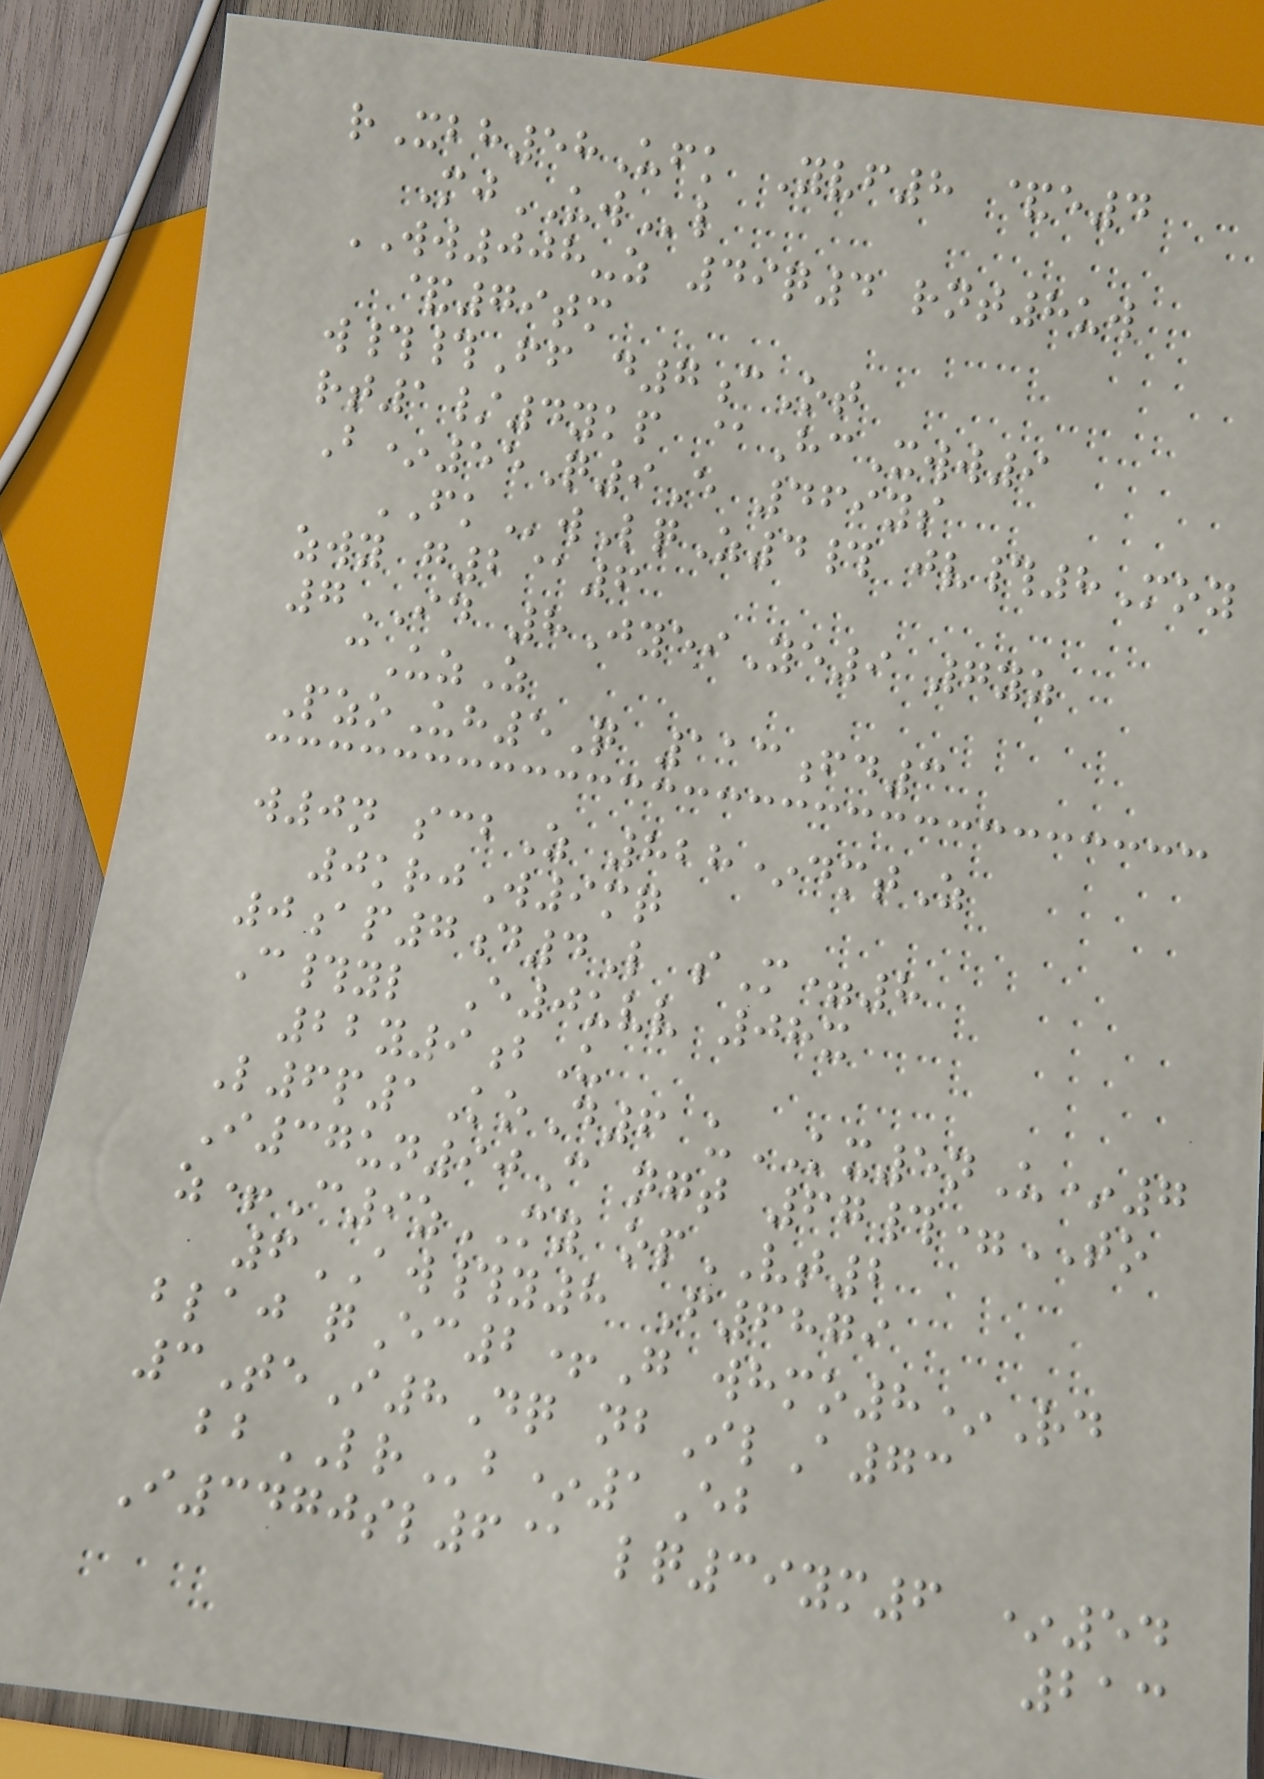rXbh58Ufk Yvf8 &e4
MjUWl
WW008-z 49q4 rnt8uw
&79tm
w##Ff d7cOt
rt1/4ykp @HcXww9
B*55Q9E 469ys
FKwLqZ4# jv#8Moy
zwy g2@6
7ID 8JyeiYe9 7yz
cUzZ
PzoUh5Q 113fd3
w0n scbZ 828*dmtZ
0krjW9mq
0ap7d4L sM=8
C#yl E0uvv 08x
22y9bU
L6p1KoD6 uKX5nU*7
I37un90C ngt 67#=TO
z+C9zMY opVT2
6AW#y8 F6879
blaj qEc2+G whmo8*Rd
3TeI8Dq nbIlA73
bbLRb*1Eb
I3470sl6@ lq39ym6 *54
213
